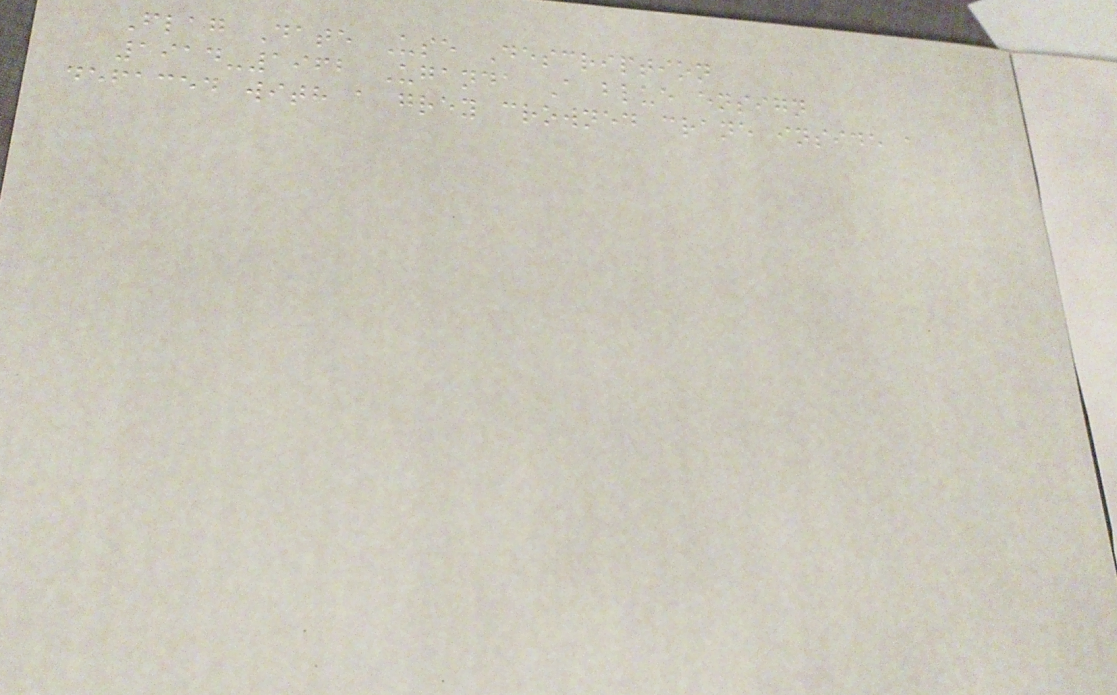Flag Date Use Description
1914-1962 Uganda A blue ensign
defaced with a grey crowned crane inside a
